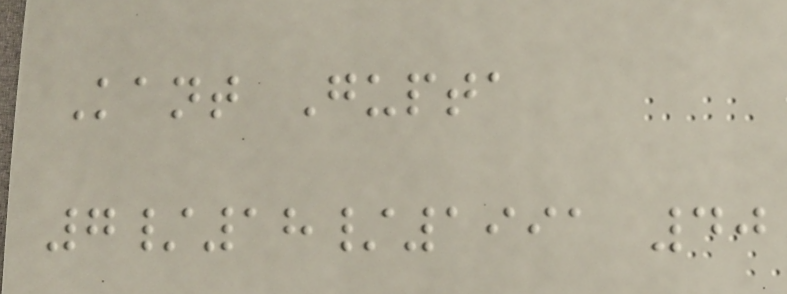Kant Gupta
7/18/1991 40
